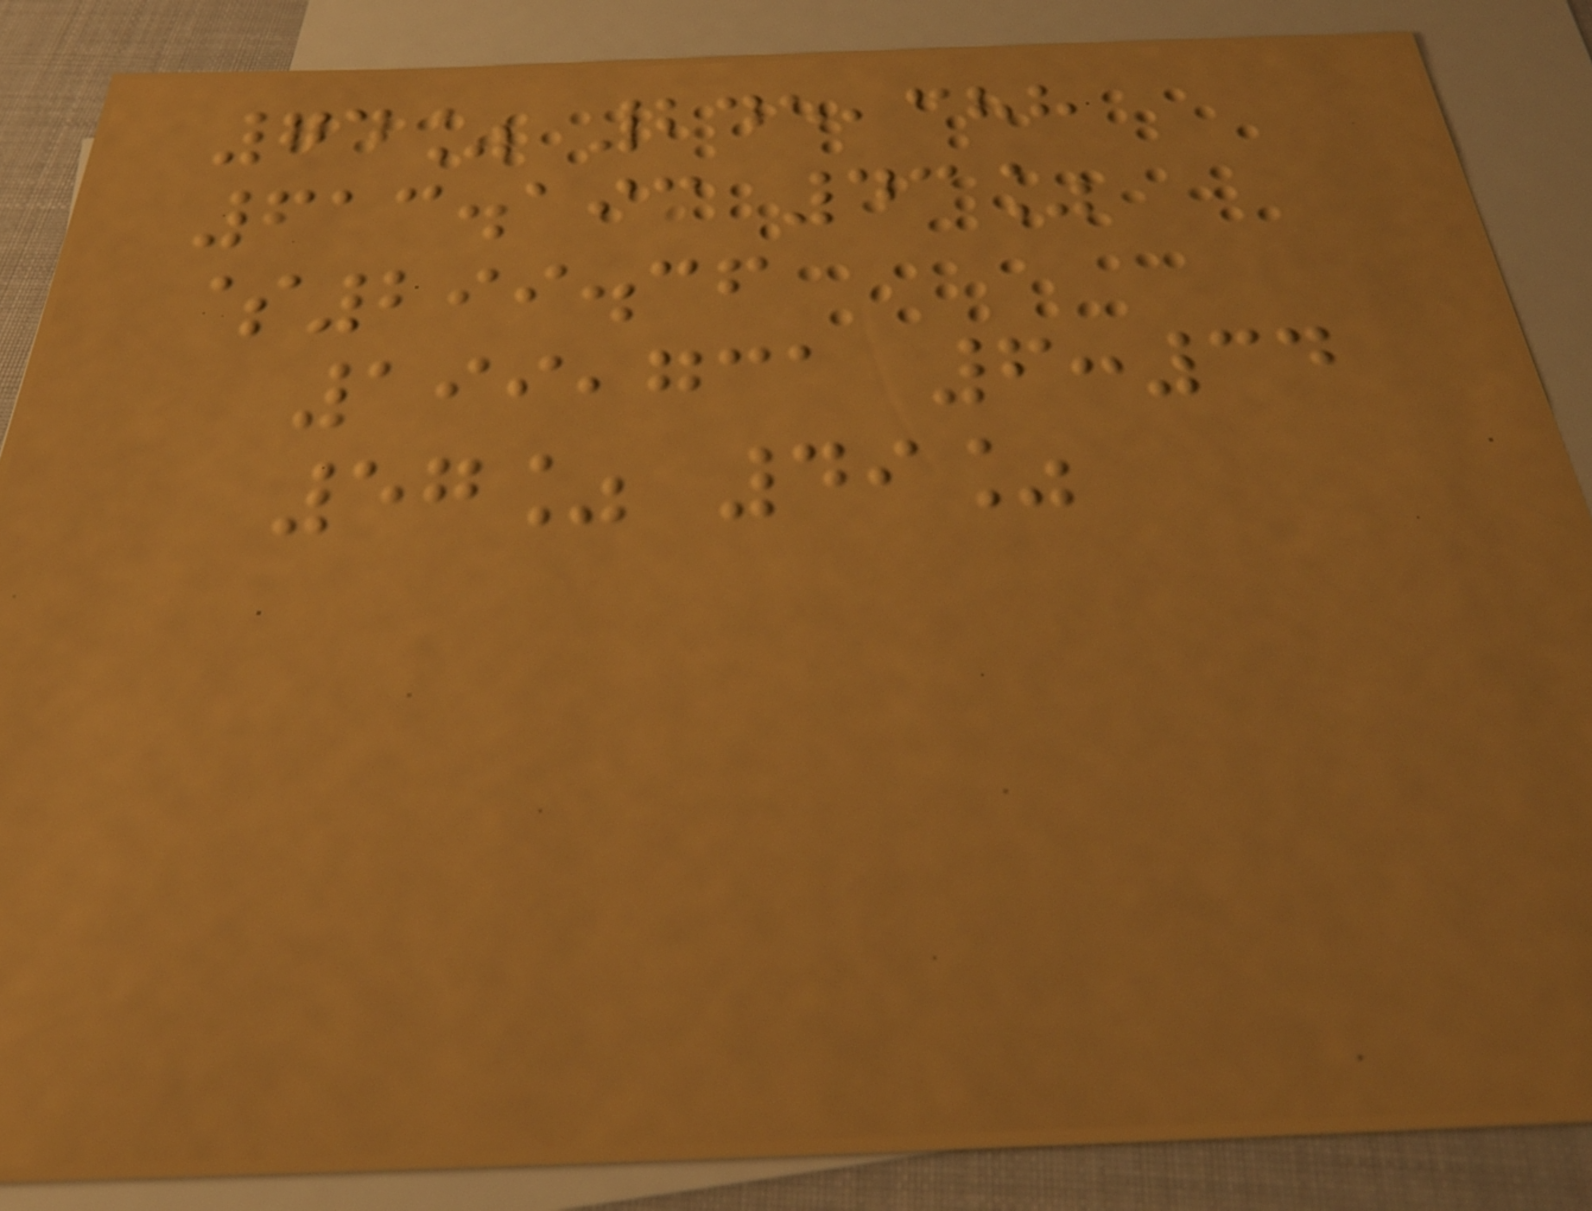74% 245,388
613.193 43%
$299.36
199,731 6:34
57% 49%
